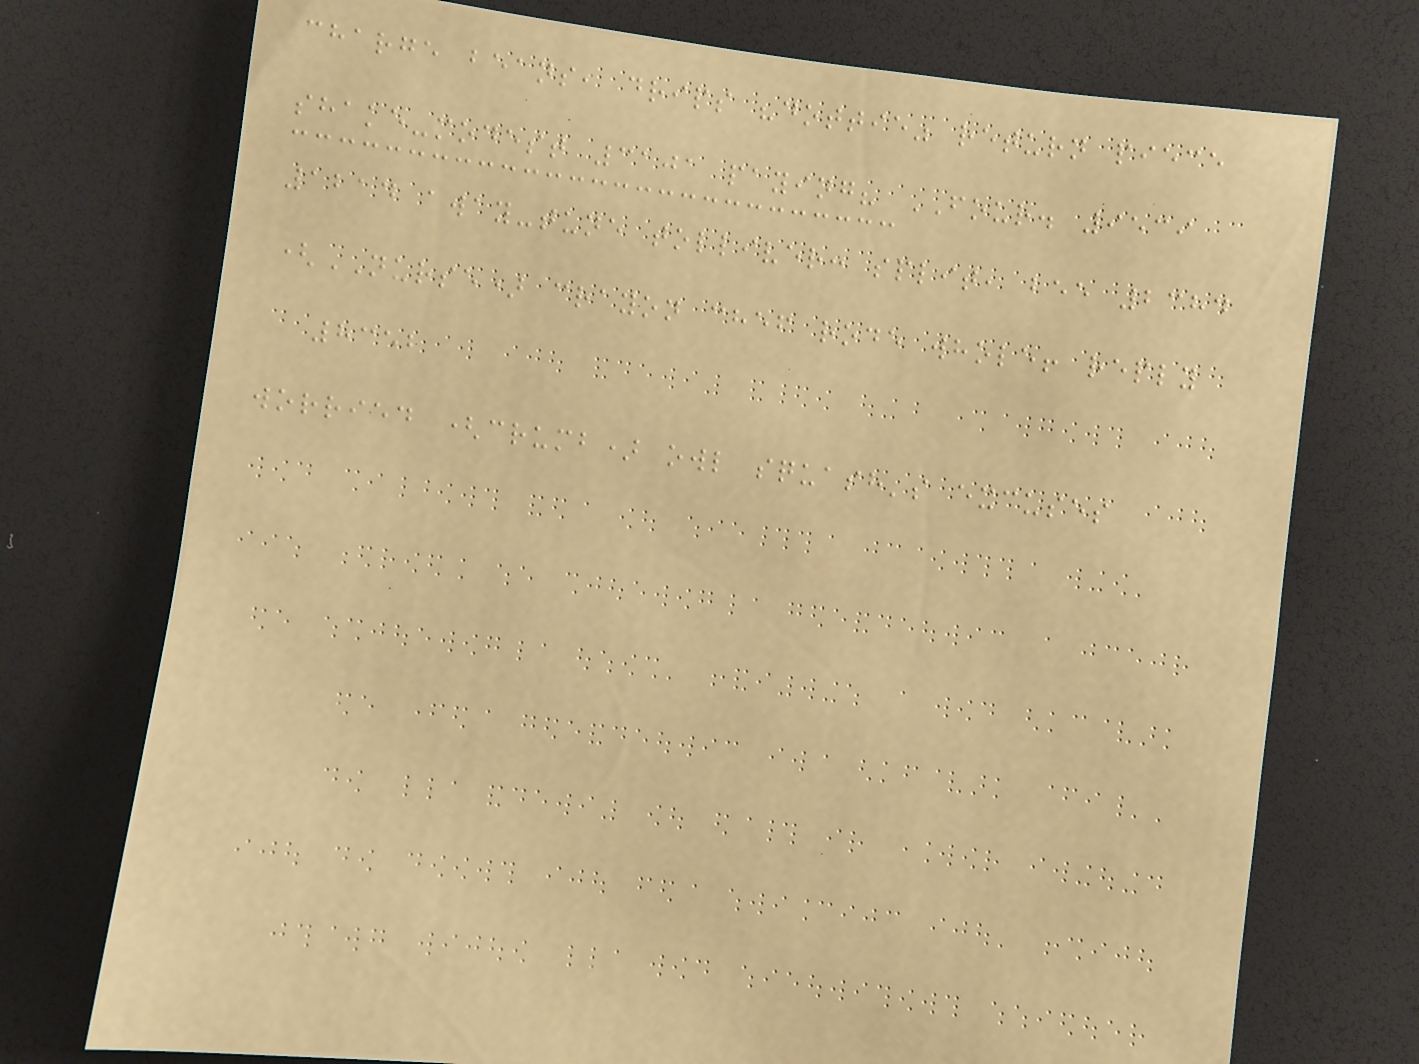charge beans, drips "dottie" return piece
shake-modest 3101 paying? FOUR. 9539
1214 away-tune tolliver: split, bee 2384
(NURSE) crayon chef rode whole! reply
8352
worried (crumb) owl squash's excuses
